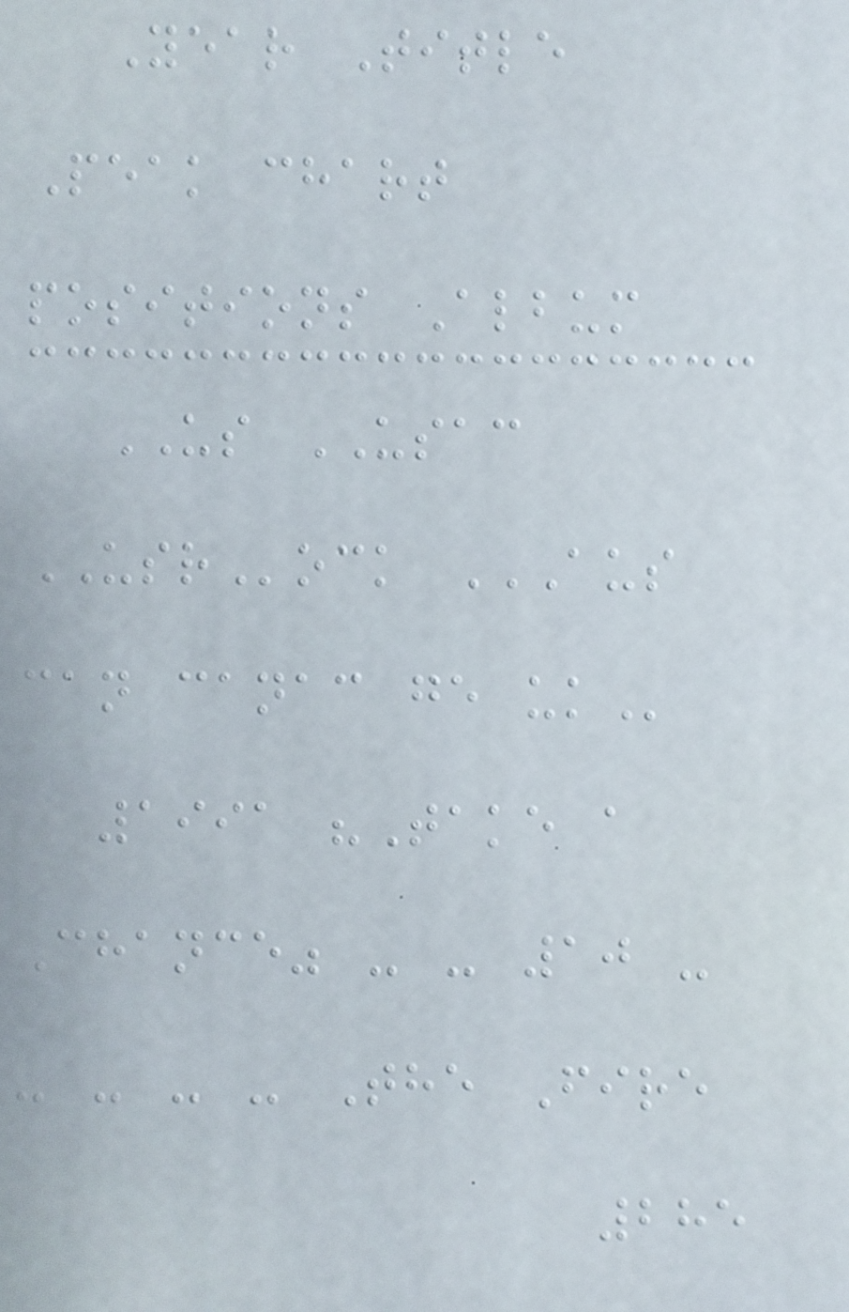Year Title
Peak chart
positions Album
US USAC
USRock AUS
CAN CANAC GE UK
1991 "Take a
Chance" - - 10 -
- - - - The Fire
285
